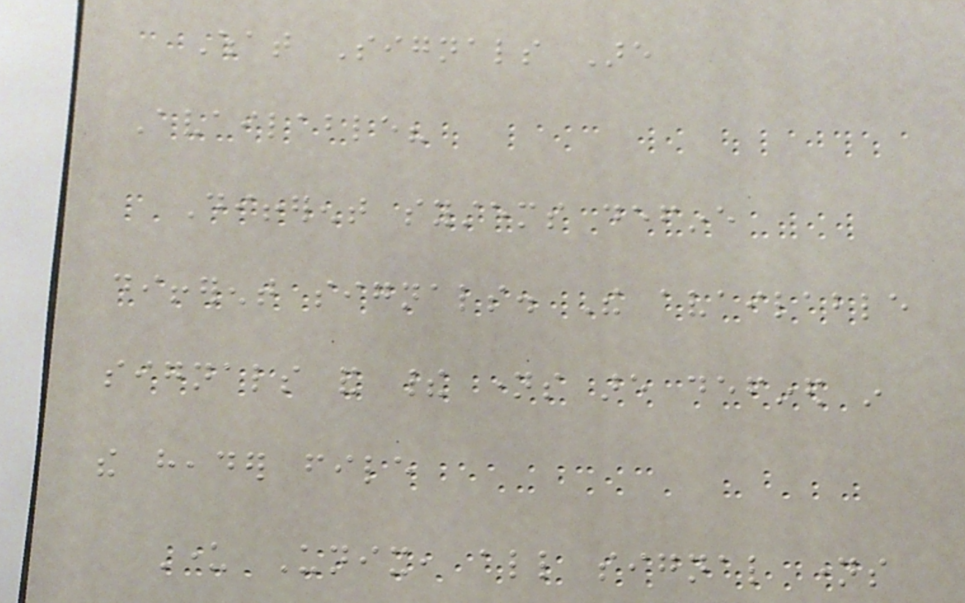What Signals Are
Available?
Different systems define
different signals. The available
signals and their names are defined in
the header file
Under Unix, all signal names
